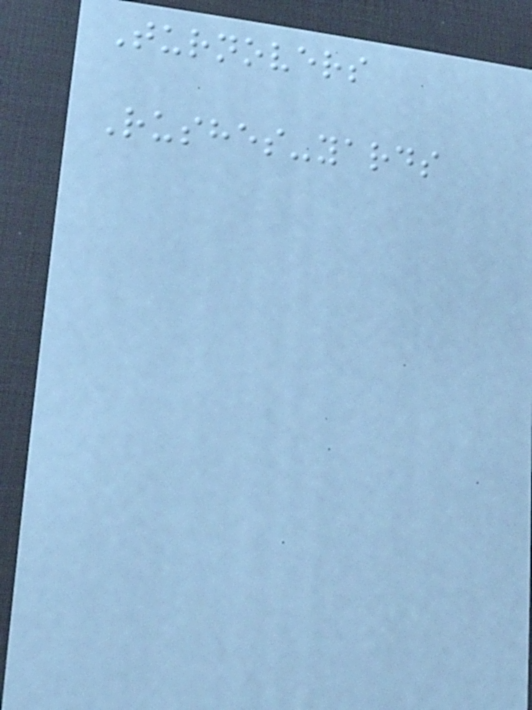Turnovers
Rushes-yards
